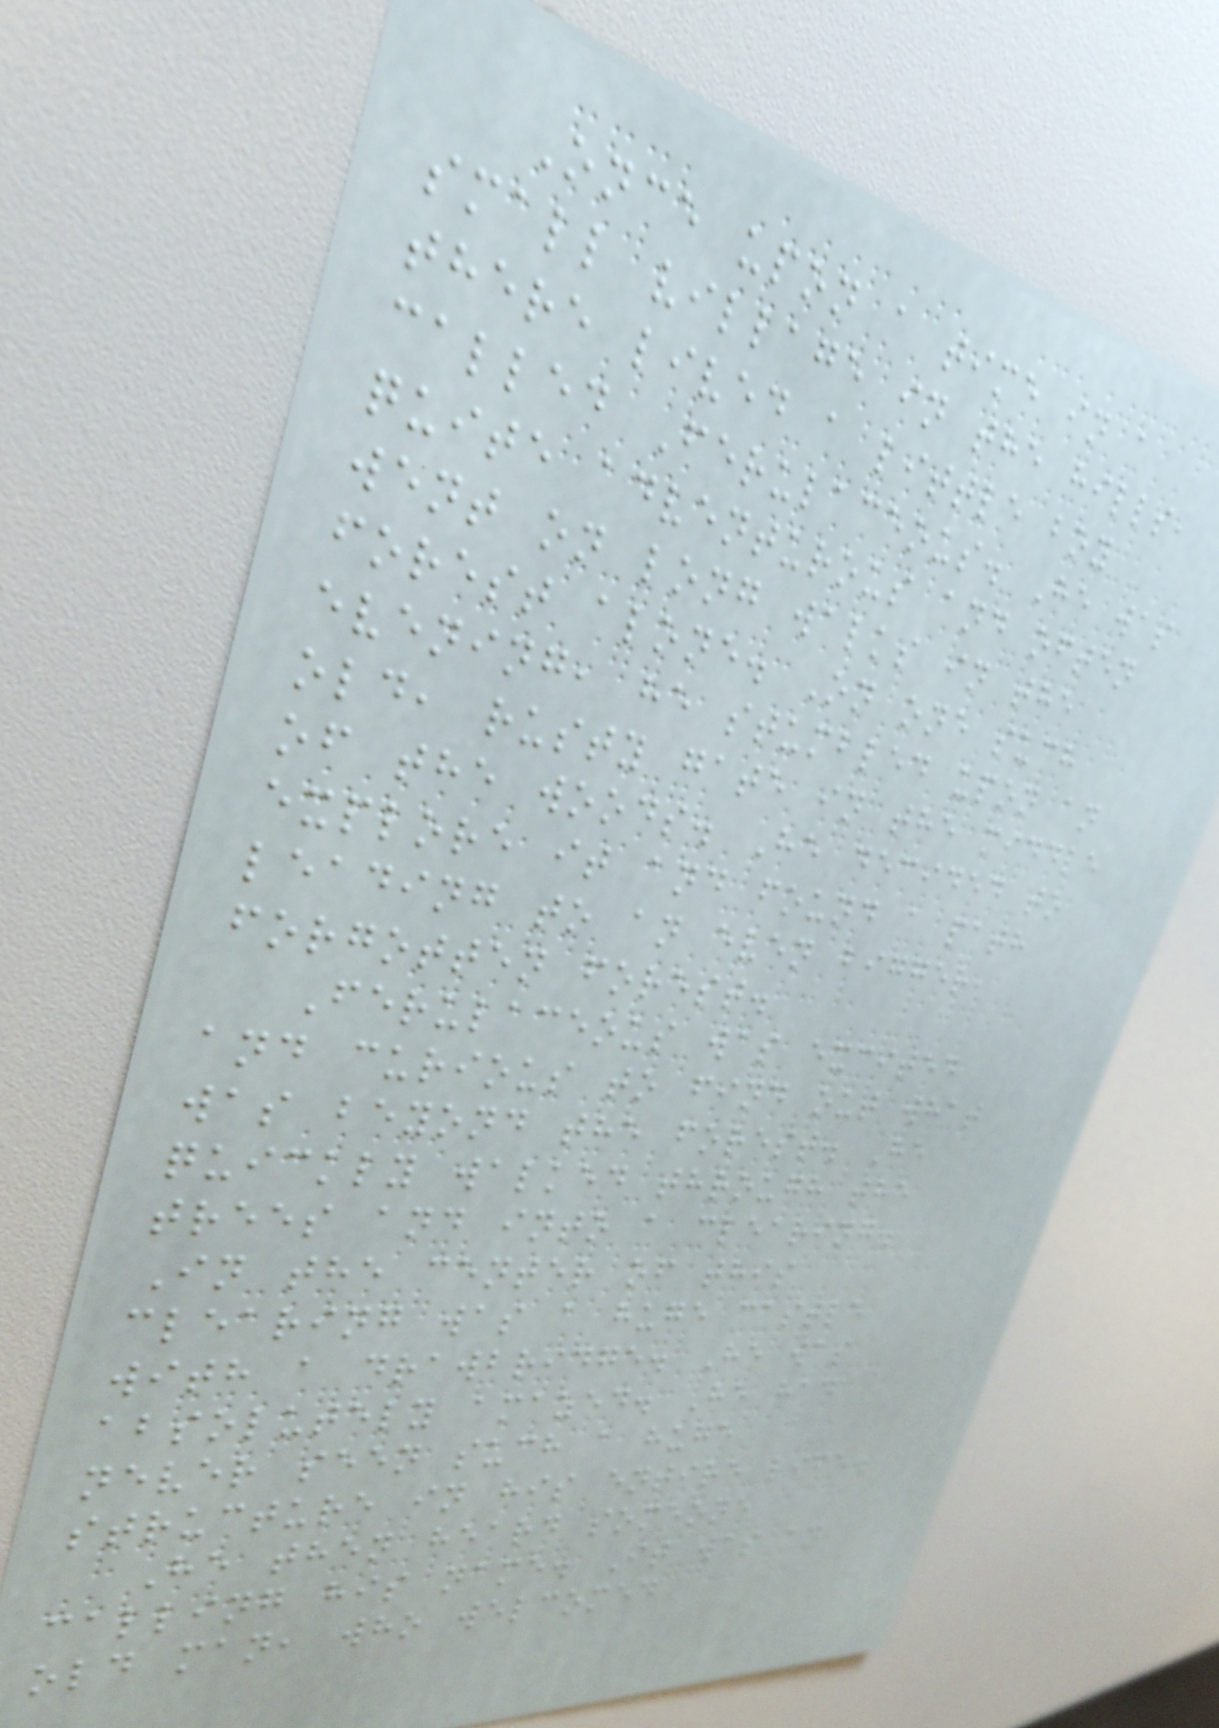Once upon a time in a
small village in the hills,
there lived a little boy
called Ferulaceous. He was
quite adventurous and often
went on long walks in the
forest alone. On one such
evening, he stumbled upon an
old, rusty gate in the middle
of the woods. He decided to
explore it and found a path
leading to an even bigger,
forgotten forest.
Ferulaceous was excited
and curious to find out what
was beyond the forest. He
quickly walked through the
trees and into a clearing.
In the center of this
clearing was a huge castle
with a drawbridge. He was
absolutely amazed. He had
never seen such a huge
structure in his entire life.
He then heard someone
calling his name. It was an
old man, who welcomed
